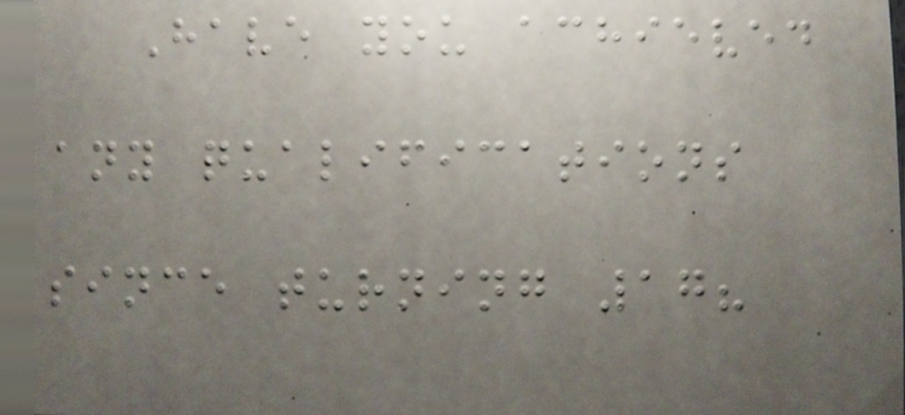Have you achieved
any qualifications
since turning 17?
